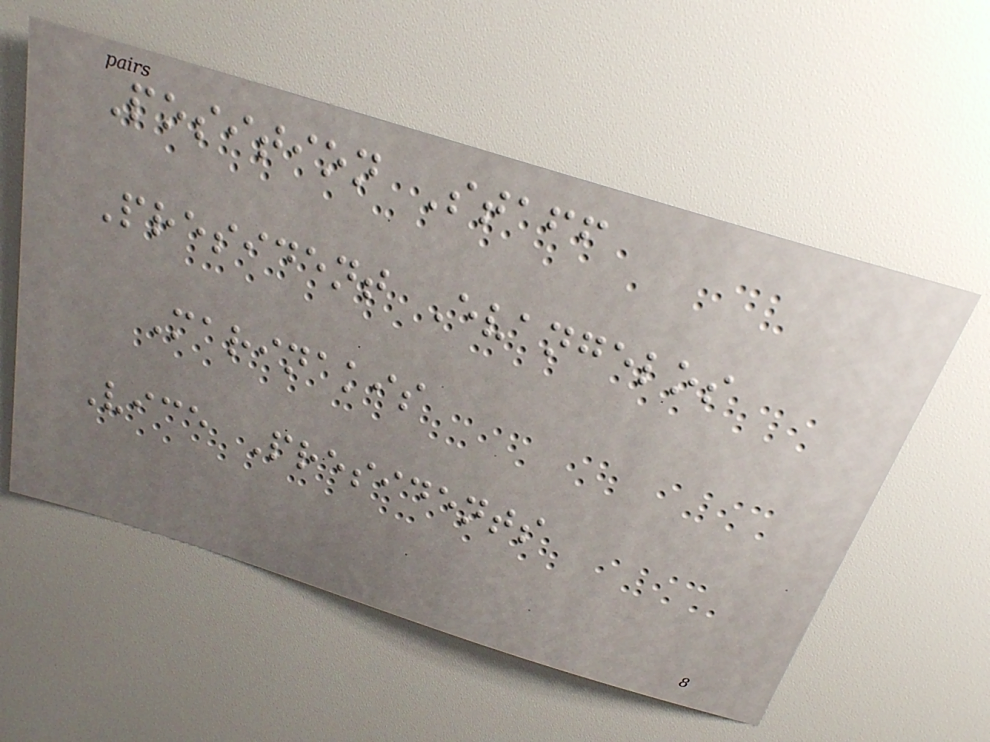Position Staff
President Evangelos
Marinakis
Vice Presidents
